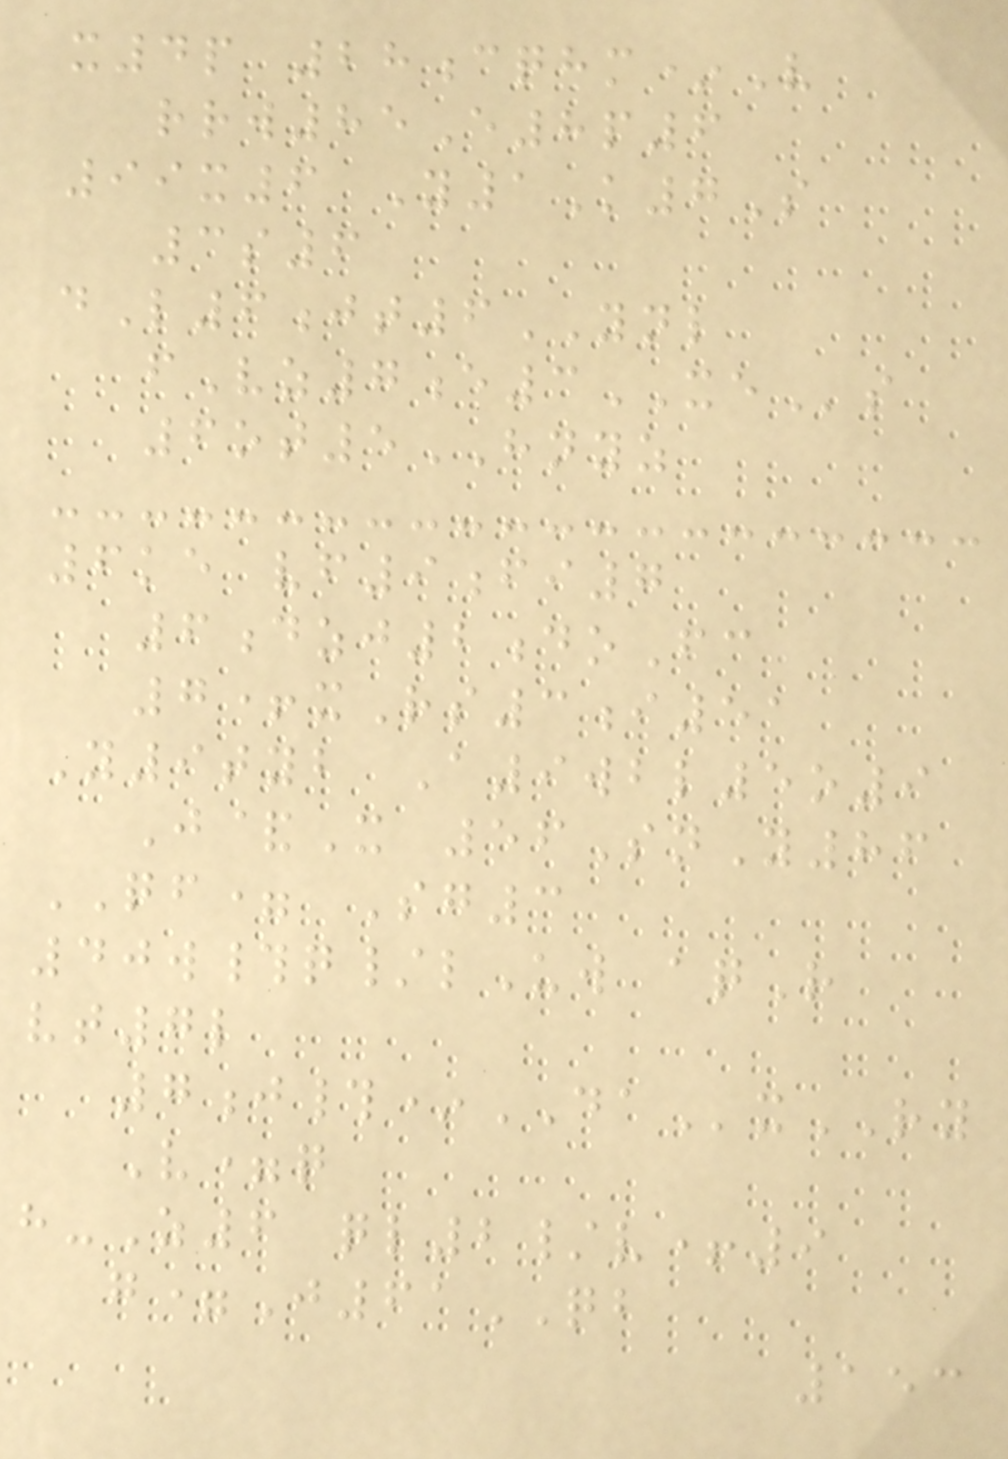x4p 28cqhm*V
rrw85E8p6
99x6 Y1K7S
3s6
dL6jt6YNL
fVz7e3XEs
6ot5HNYZ
6ke vf9fi7
6dzj2doFc
7+xRs3i51
Y9tyb A9wbl5o9
J&X 56SnY86
QF= Sg3
40w#q/lUw aqR
vt7l
7j#*DAxRY
V=q
h-Z6 ql2/v+9
g=J61QB
153
